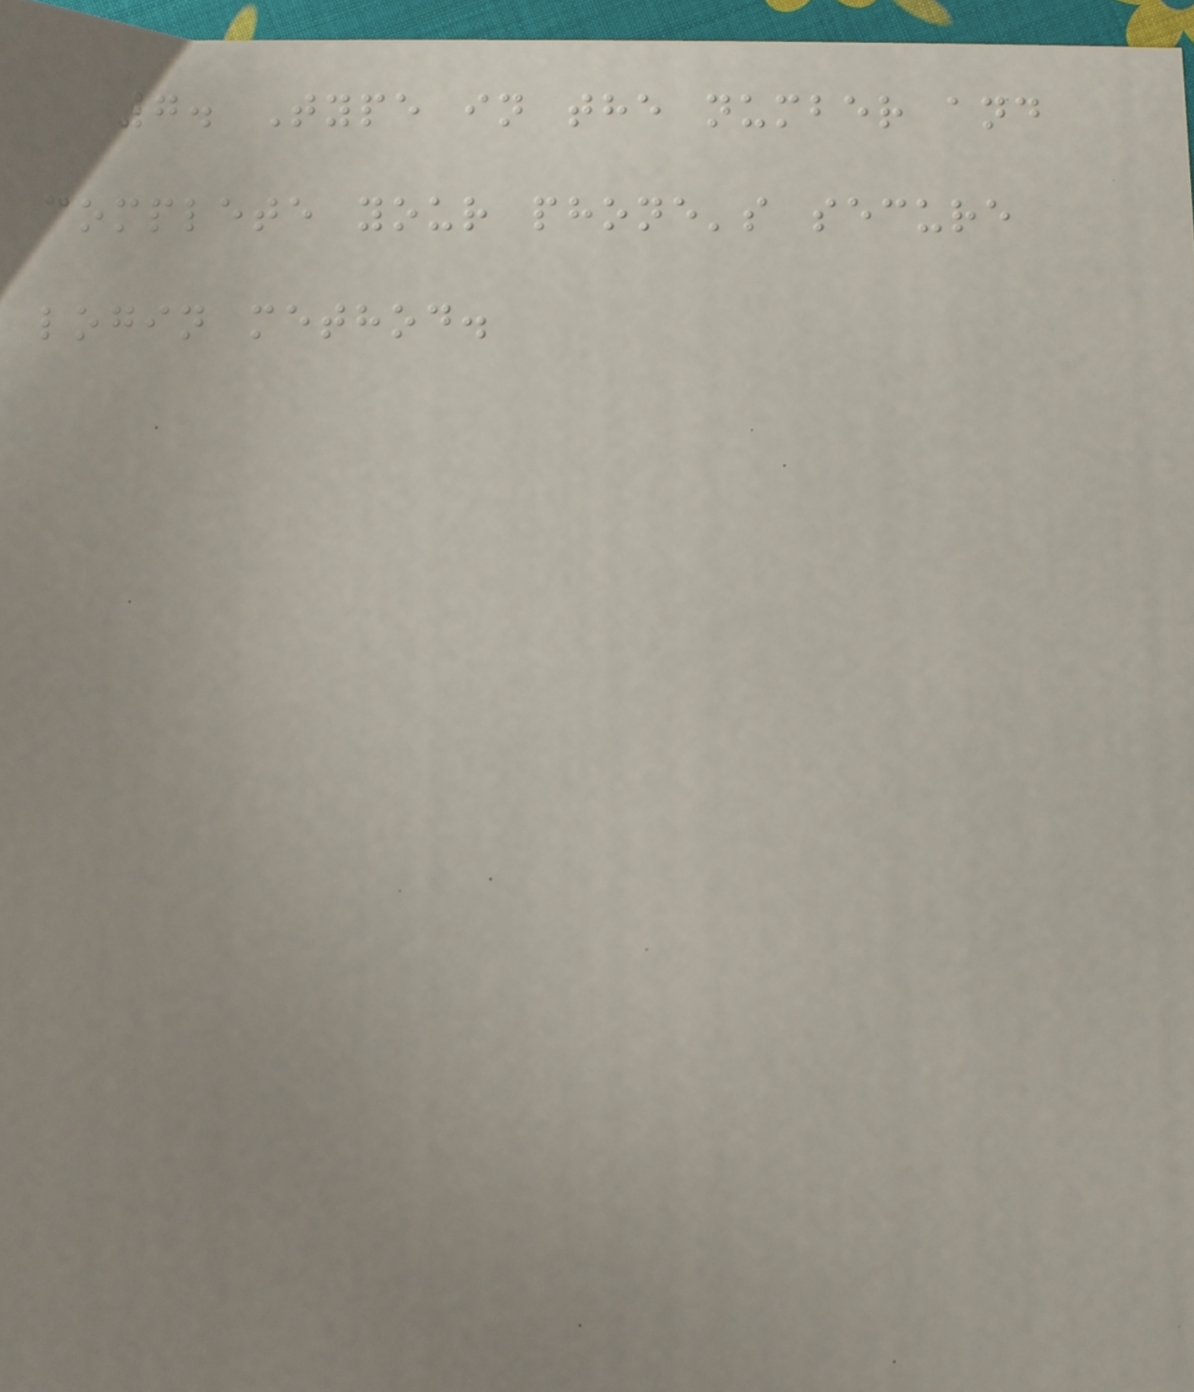7. Type in the number and
complete your phone's secure
login method.
